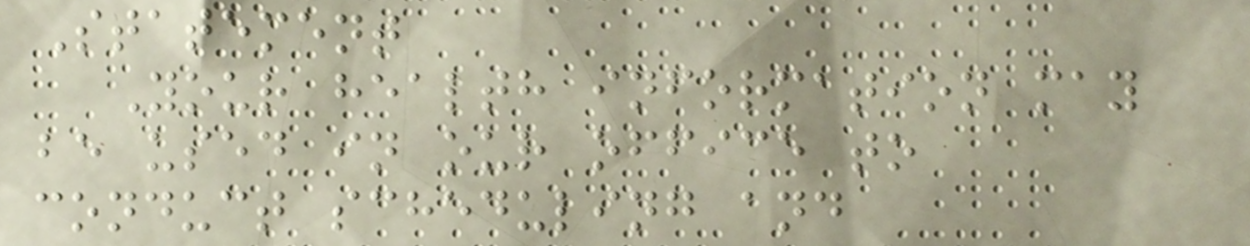Statement
Your health information may
be used in our office to
conduct scheduling and
